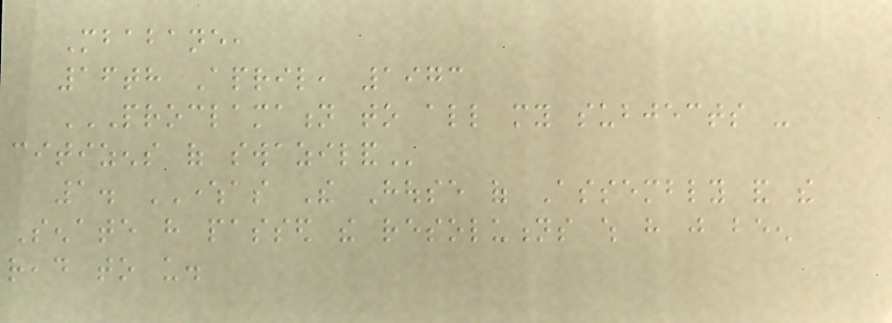Mbabane,
16th April, 1973
PROCLAMATION TO ALL MY SUBJECTS -
CITIZENS OF SWAZILAND
1. WHEREAS The House of Assembly and the
Senate have passed the resolutions which have just been
read to us.
